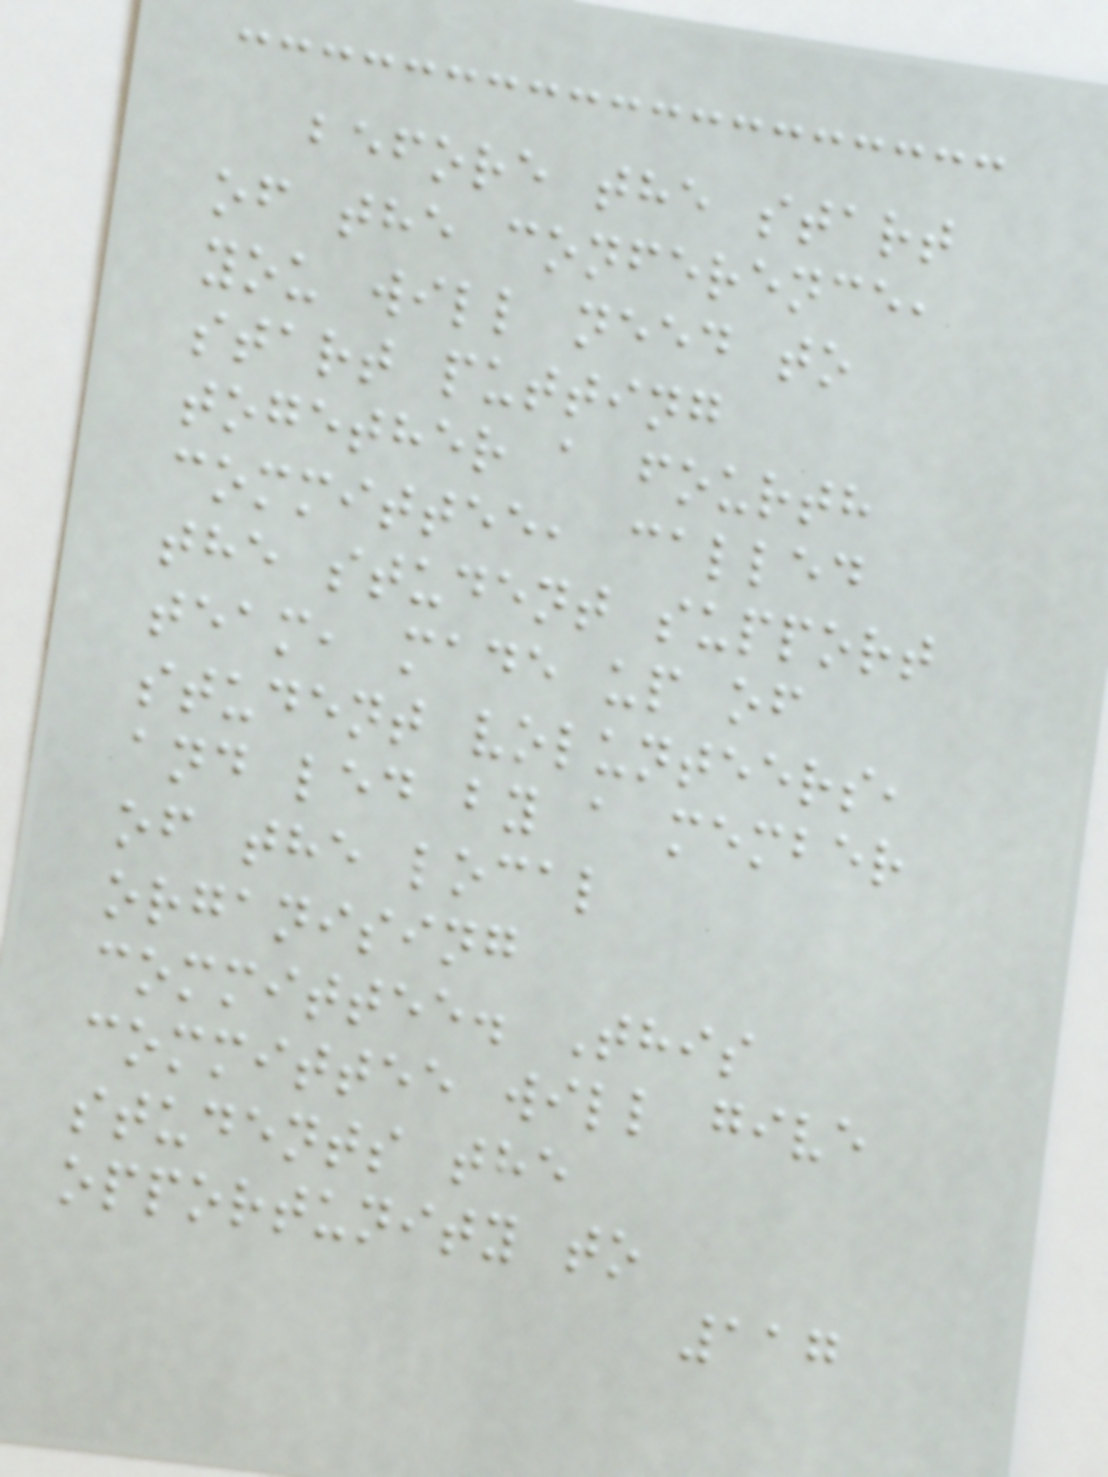before the start
of the conference,
you will need to
start putting
together a fourth
committee, called
the student support
team, made up of
student volunteers,
and led by a member
of the local
organising
committee. This
committee will give
students the
opportunity to
117
